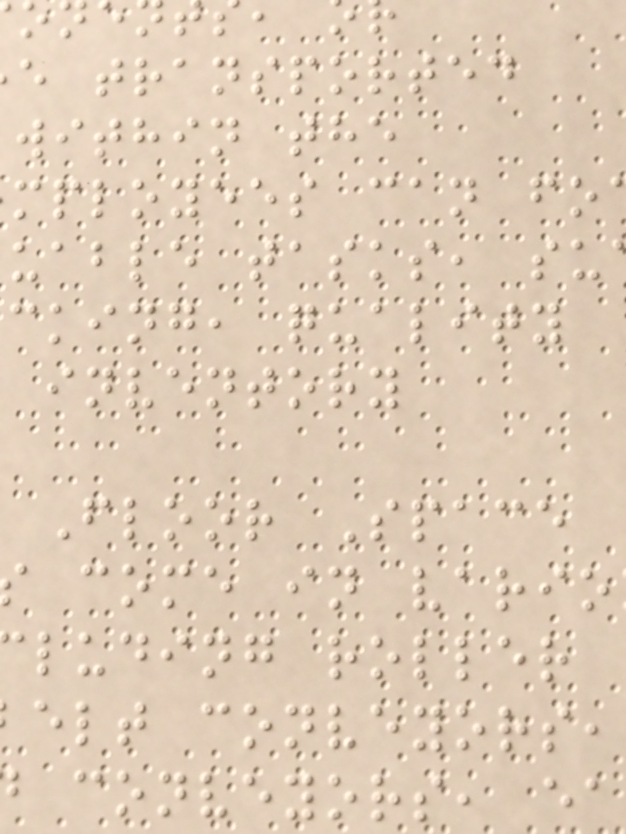e transported
within the
mployees can fo
uable tasks, su
cking, quality
inventory
Floor Space
come in vario
luding roller
elt conveyors,
conveyors, ea
